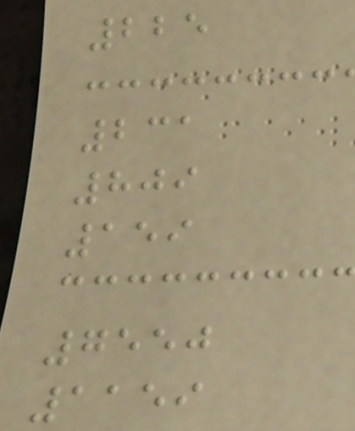225
231
809
159
7550
1159
